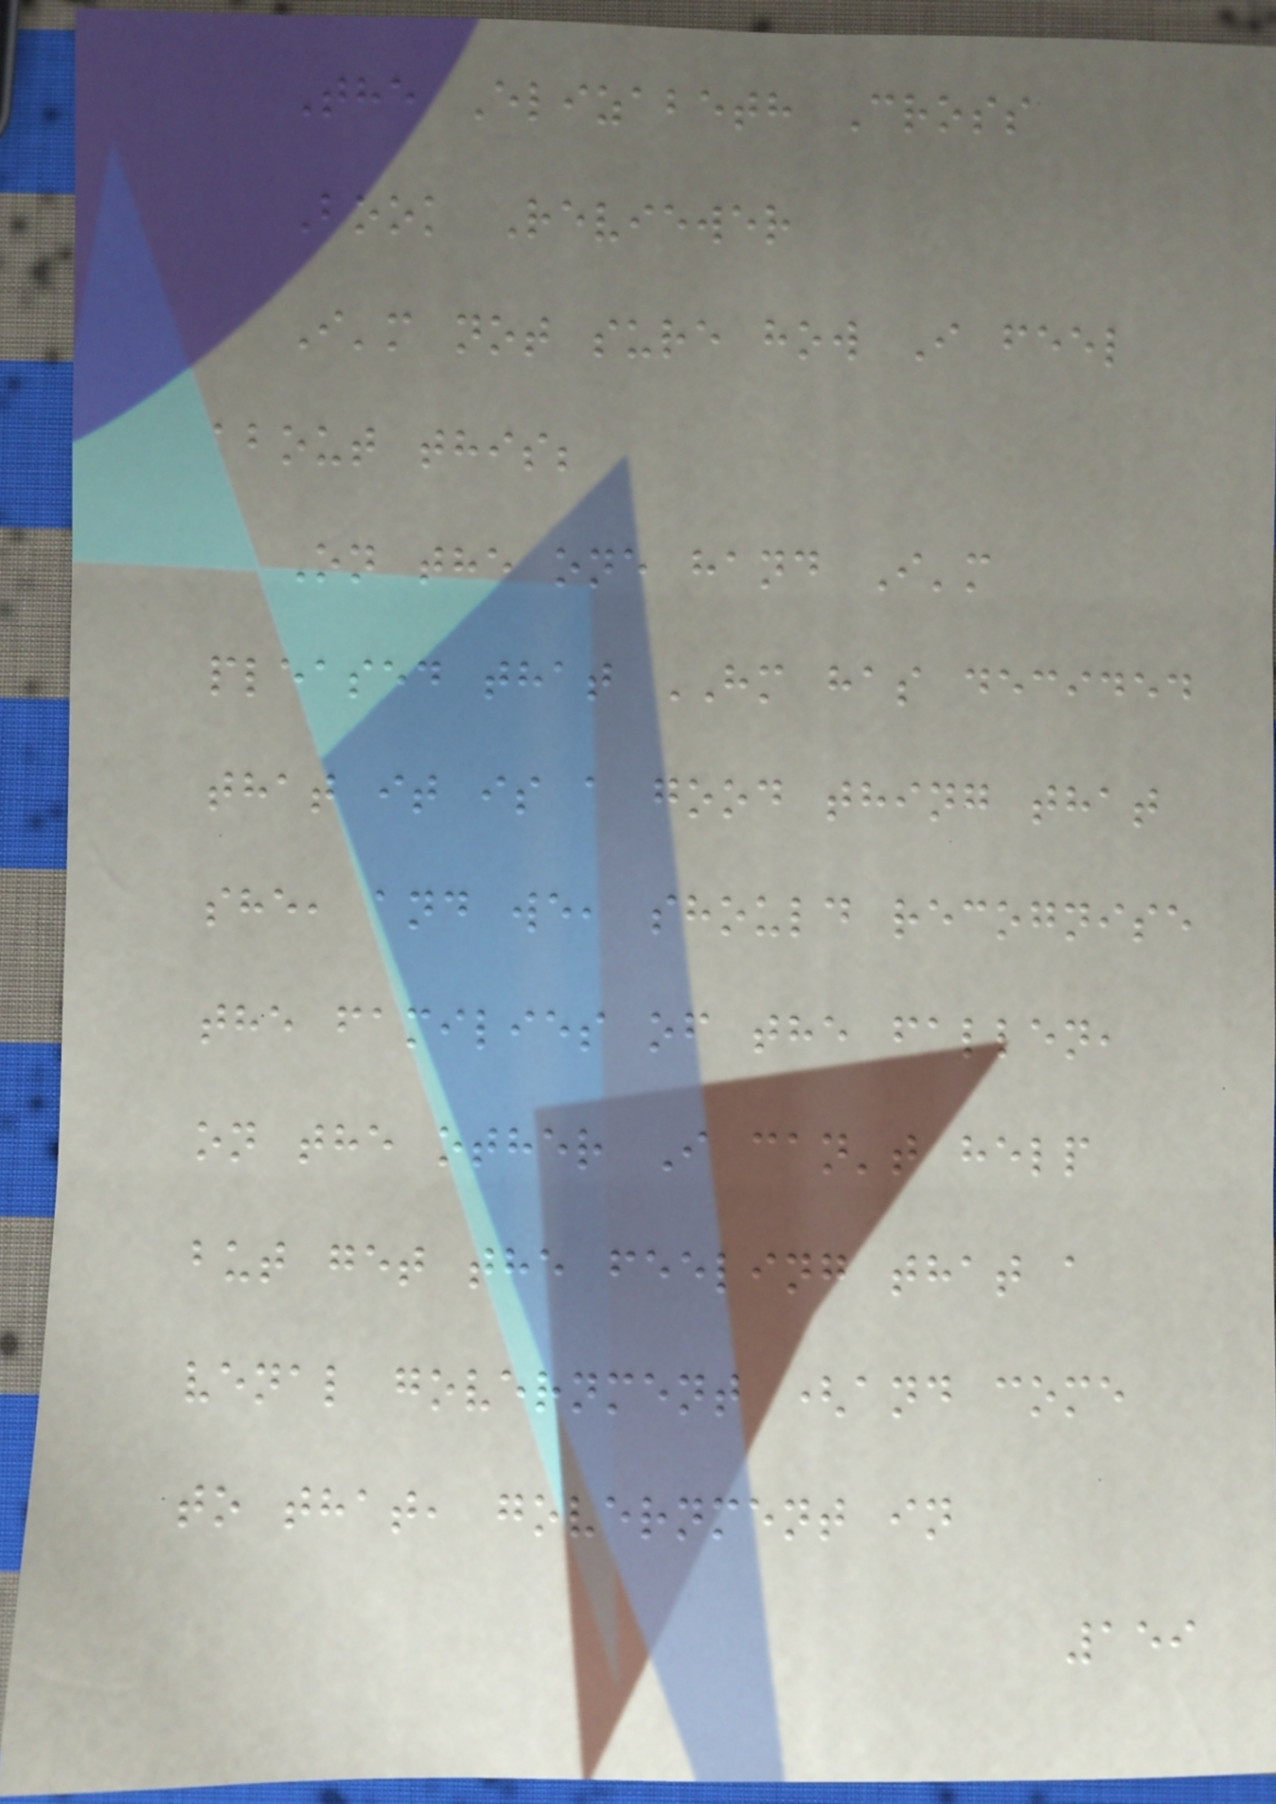The Elizabeth Cross
Book Reviewer
I'm not sure how I feel
about this;
On the one hand I'm
pleased that HM has decided
that it is a good thing that
she, and we, should recognise
the families of the fallen,
on the other I can't help
but get the feeling that a
venal government (and come
to that, government in
159
